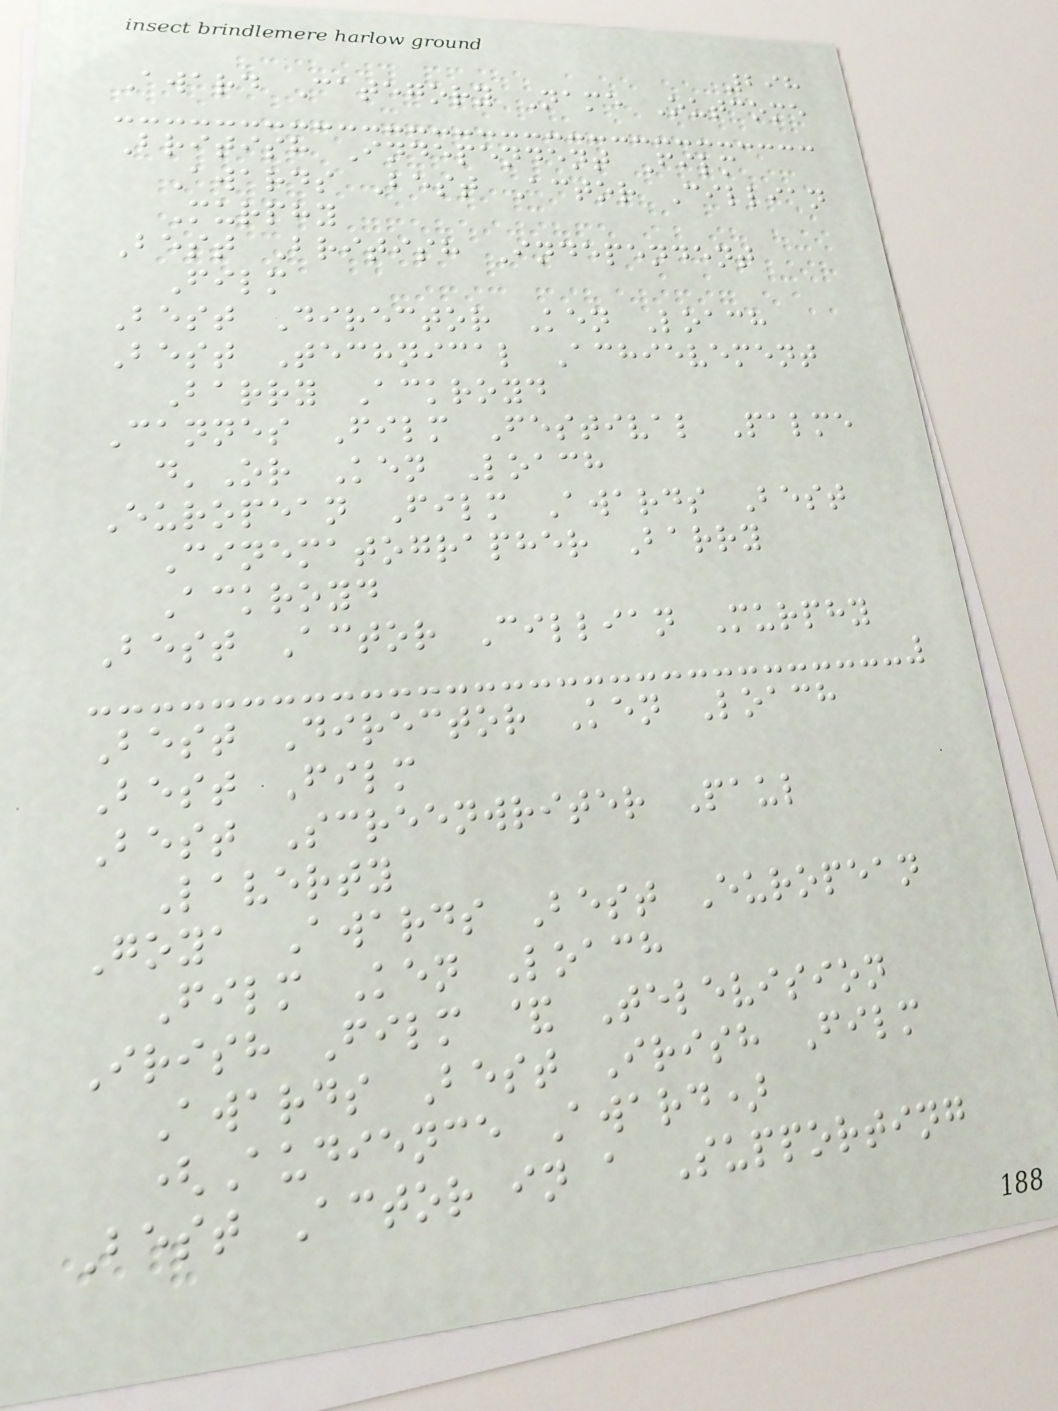298
Award Category Name Outcome
British Independent Film
Awards Best Actor Cillian
Murphy
Best British Independent
Film
Best Director Ken Loach
Best Technical Achievement
Barry Ackroyd
Cannes Film Festival Palme
d'Or Ken Loach
European Film Awards Best
Cinematographer Barry
Ackroyd
Best Actor Cillian Murphy
Best Director Ken Loach
Best Film
Best Screenwriter Paul
Laverty
Goya Awards Best European
Film Ken Loach
Irish Film & Television
Awards Best Irish Film
(Audience Award)
Best Actor in a Supporting
